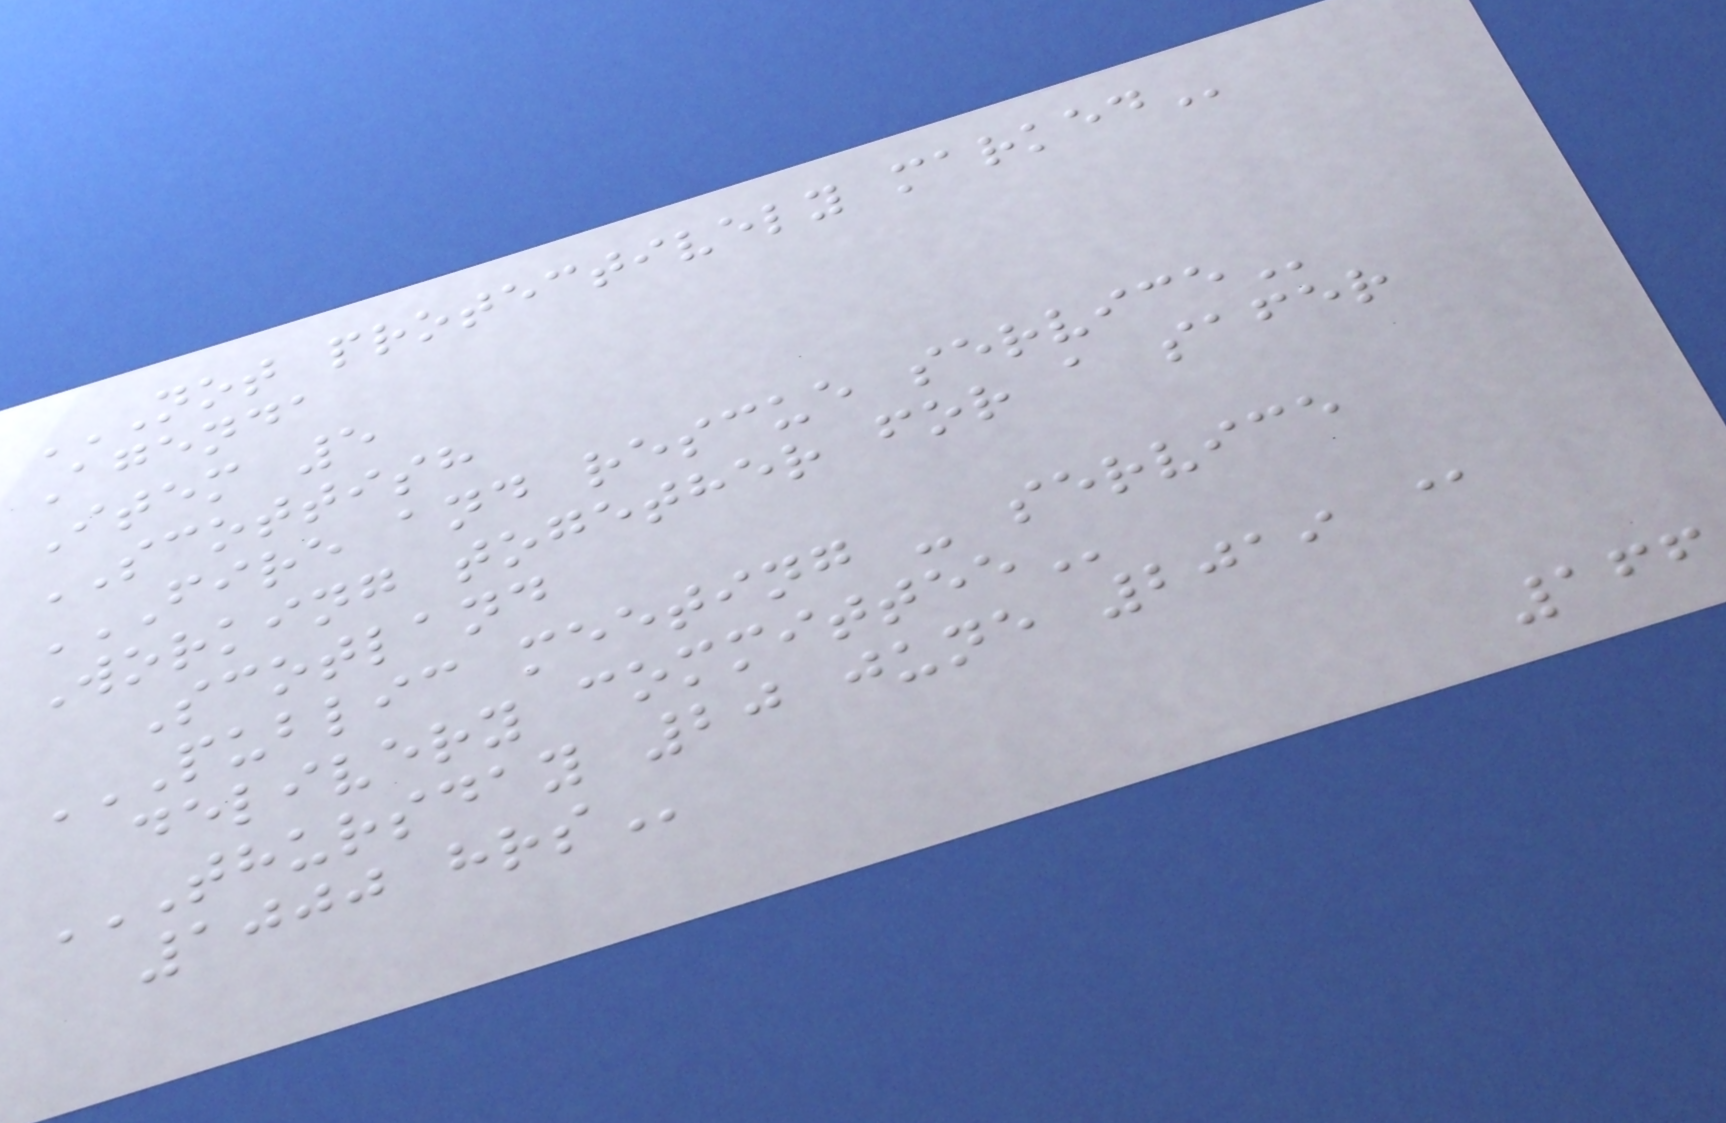NOT PROTECTIVELY MARKED
Agenda
Item 5
SCOTTISH
FIRE AND RESCUE SERVICE
Working together for a safer
Scotland
PUBLIC MEETING - SERVICE
DELIVERY COMMITTEE
THURSDAY 20 JUNE 2019 @
1000 HRS
166
